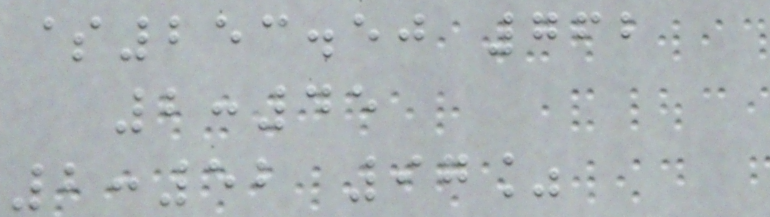$253.50 762
2:45
2:52 97%
